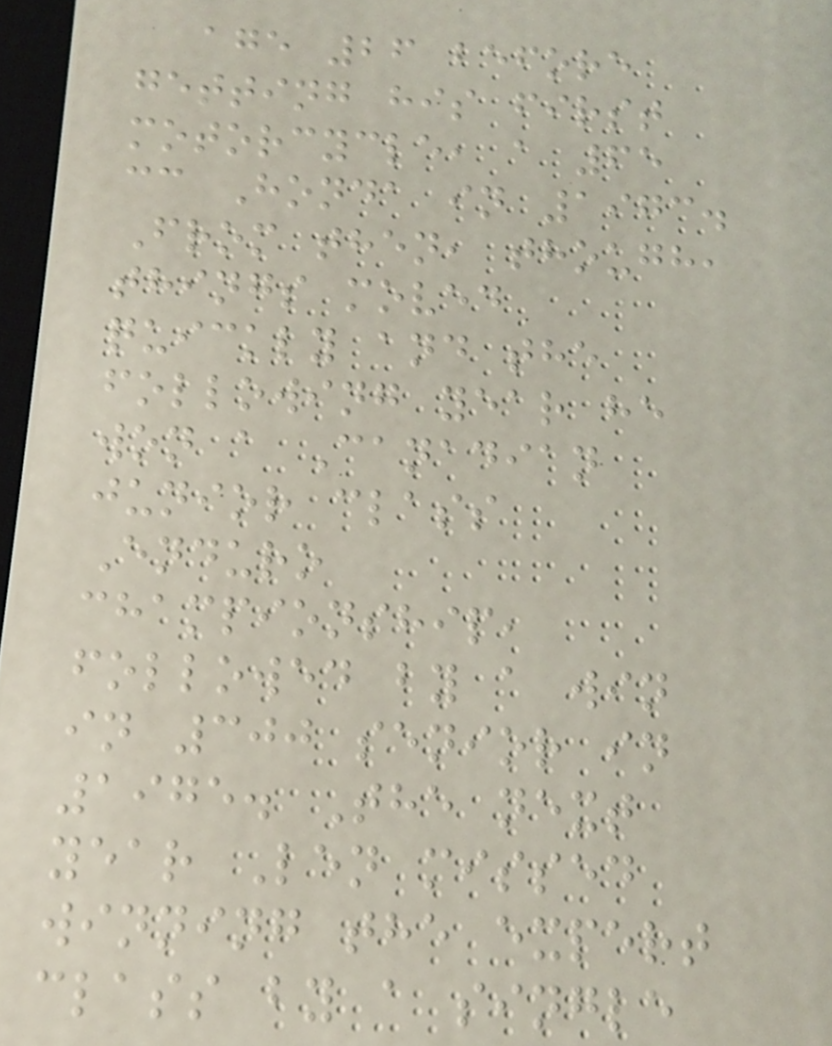age 26 before
getting his first
motorcycle, a 65
cc Honda in 1973.
From then, though,
things moved
quickly and the
following year he
won a Canadian
junior class
Enduro
championship,
followed by a win
in 300 senior in
1975. The next
year Len missed
winning the expert
class by a single
